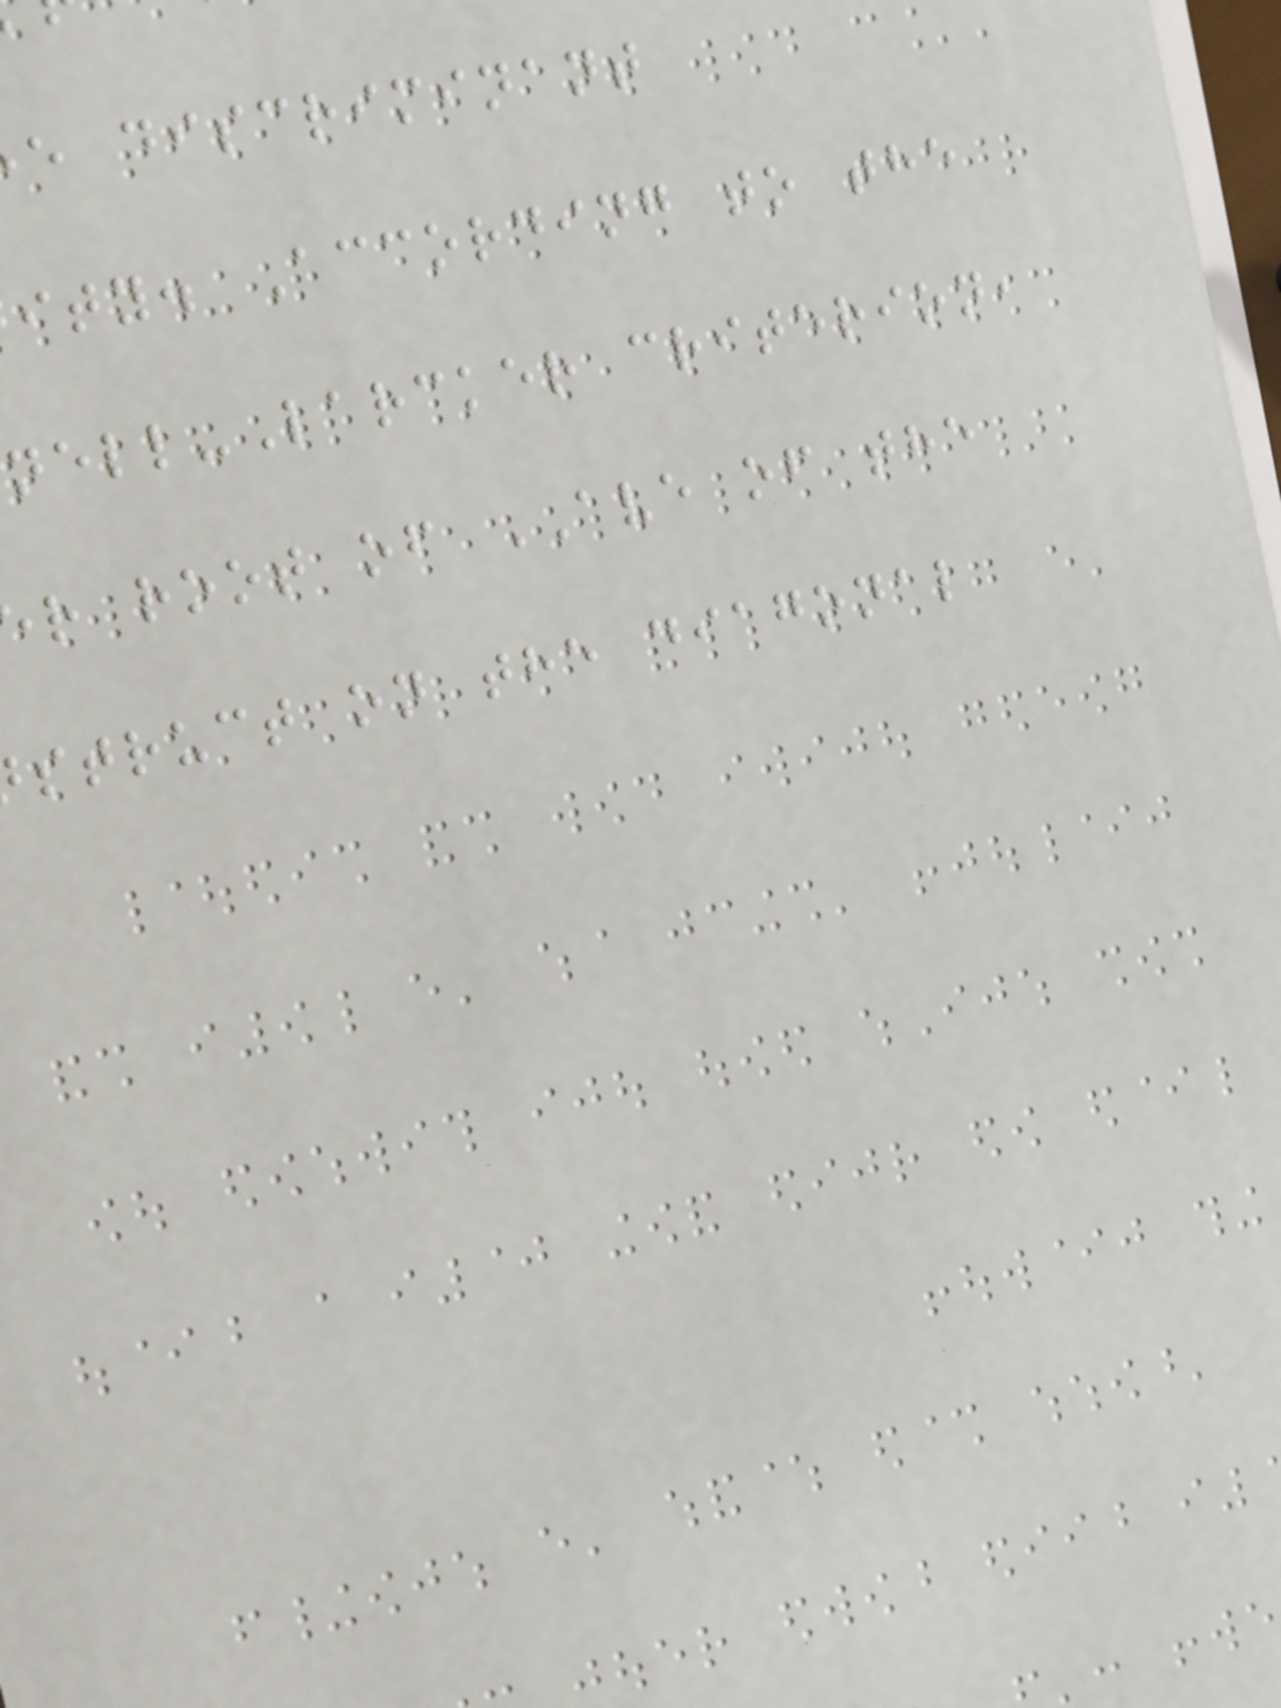e discriminant
ity. According to the
nell-Larcker criterion,
r root of AVE of the
struct on the diagonal
